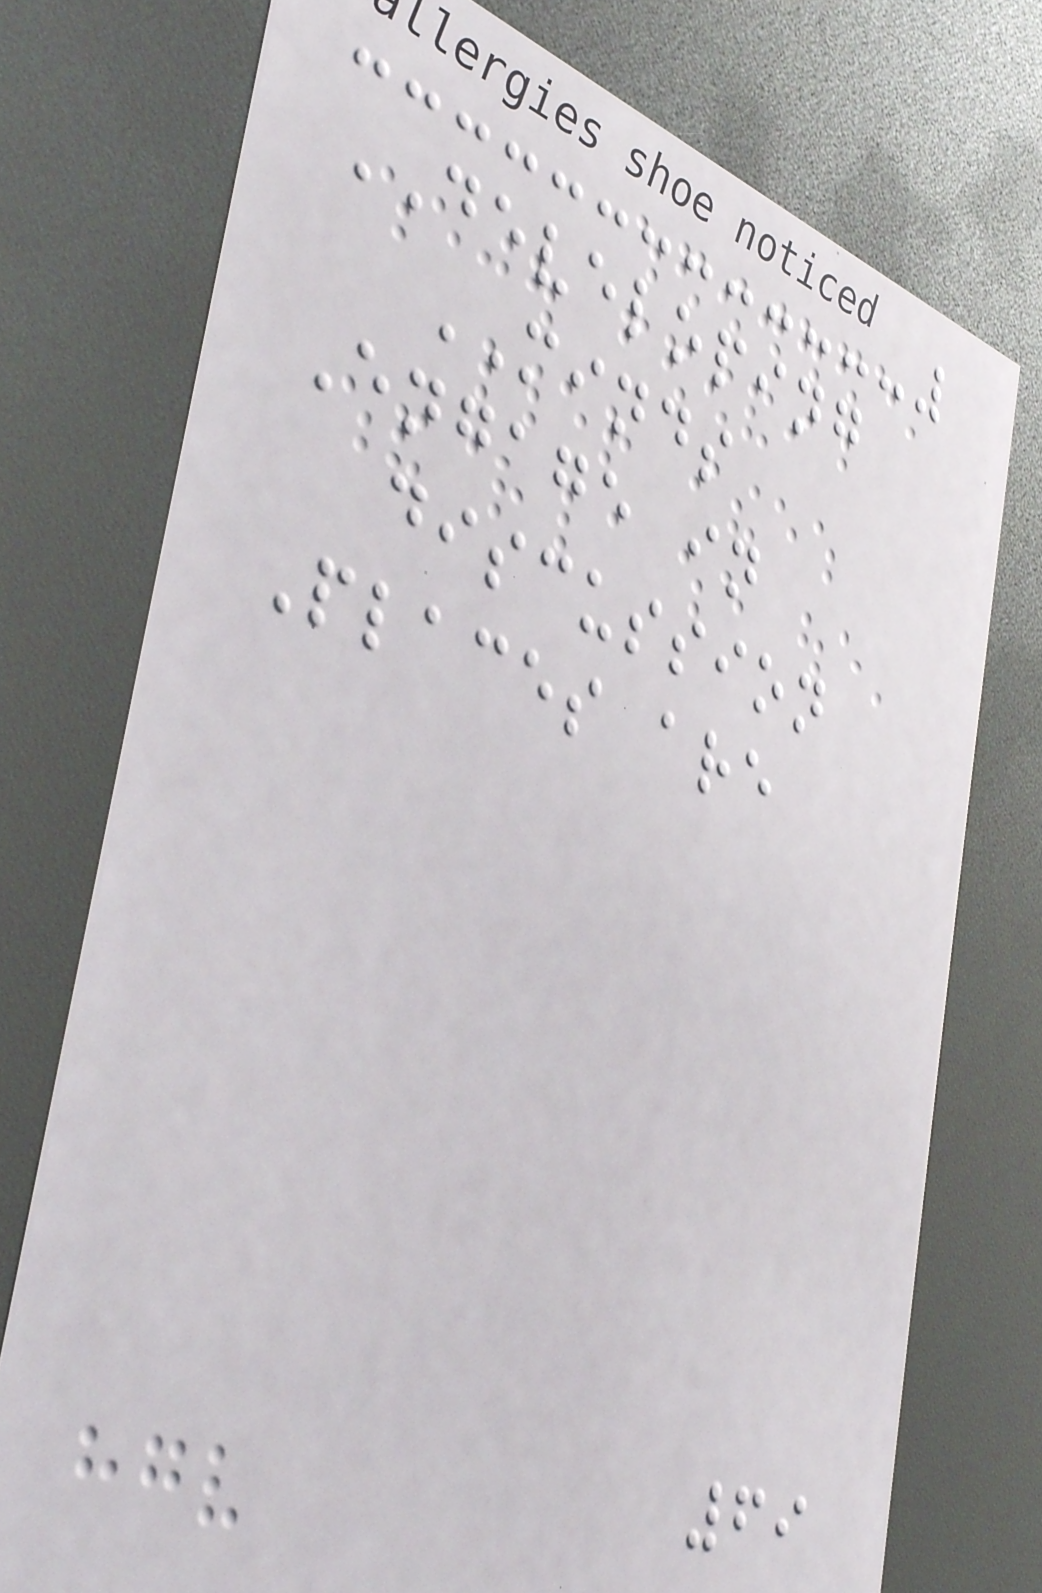DEVELOPING
MINDS
Engage in
discussion
Places are
69
